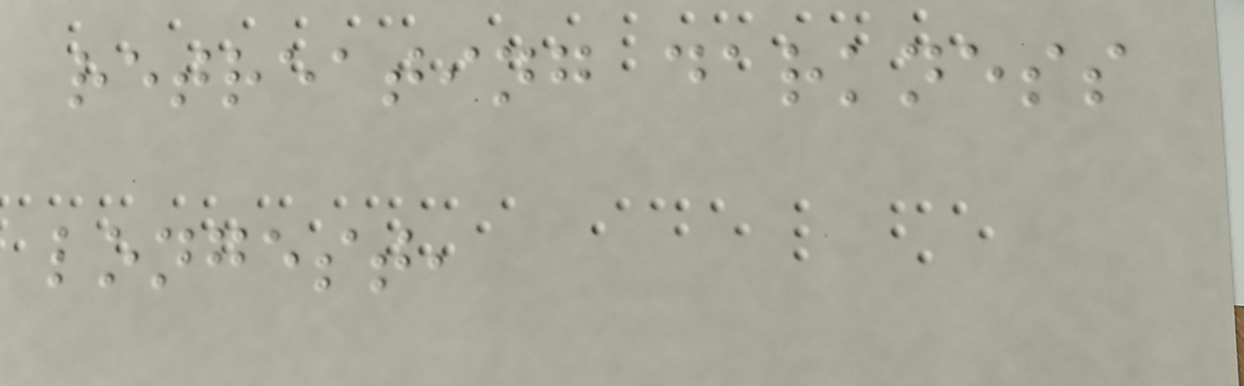retreating darkness
longest,
